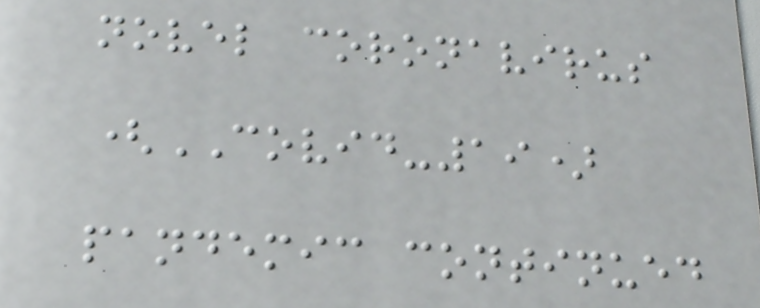novel coronavirus
(COVID-19)
pandemic continued
